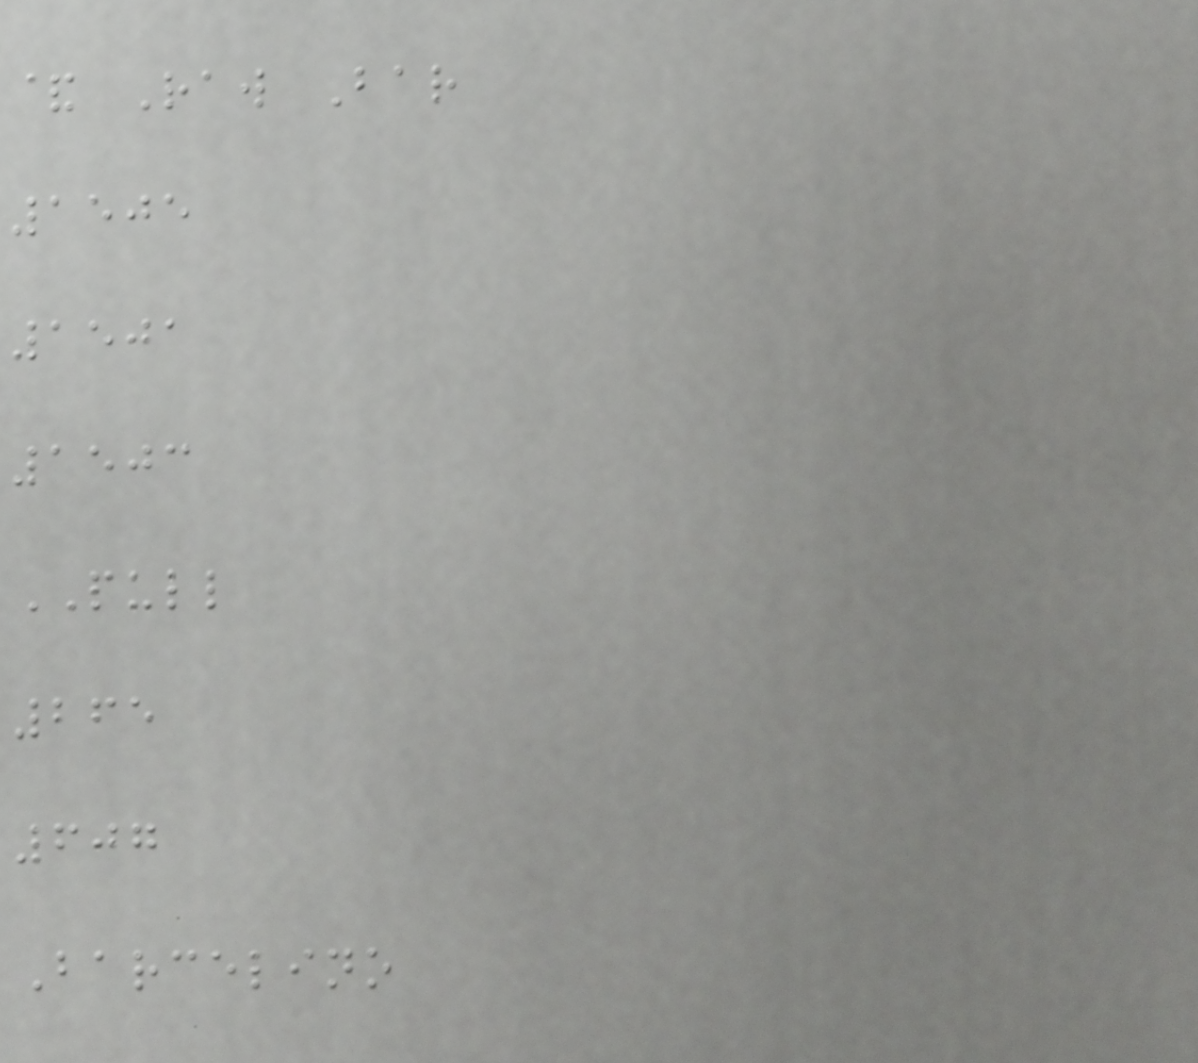& Raw Bar
1505
1501
1503
PULL
265
607
Barcelino
